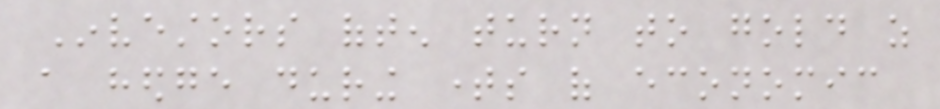Investors often turn to gold as
a hedge during times of economic
